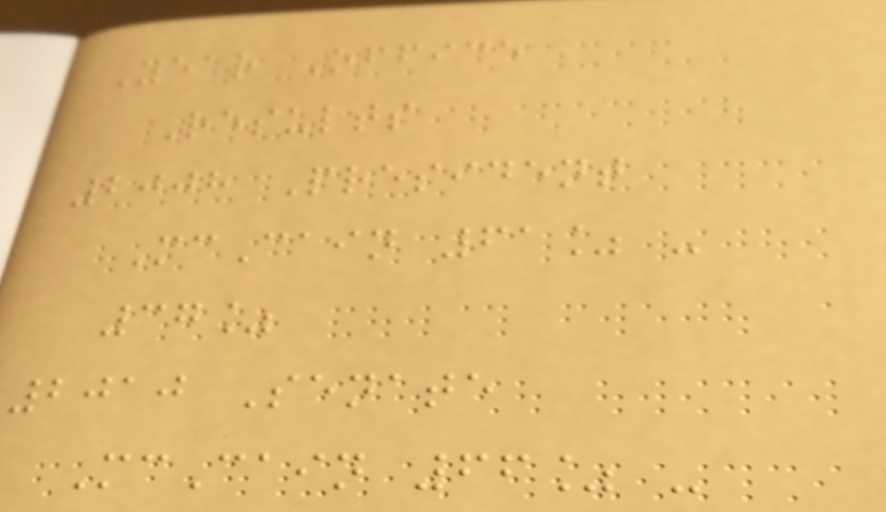Year Office
Results
2008 President
McCain 61% -
37%
2010 Senate
McCain 66% -
